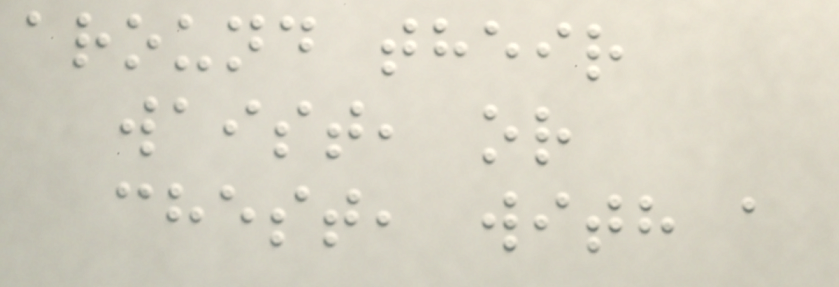around their
waist, or
chest, with a
